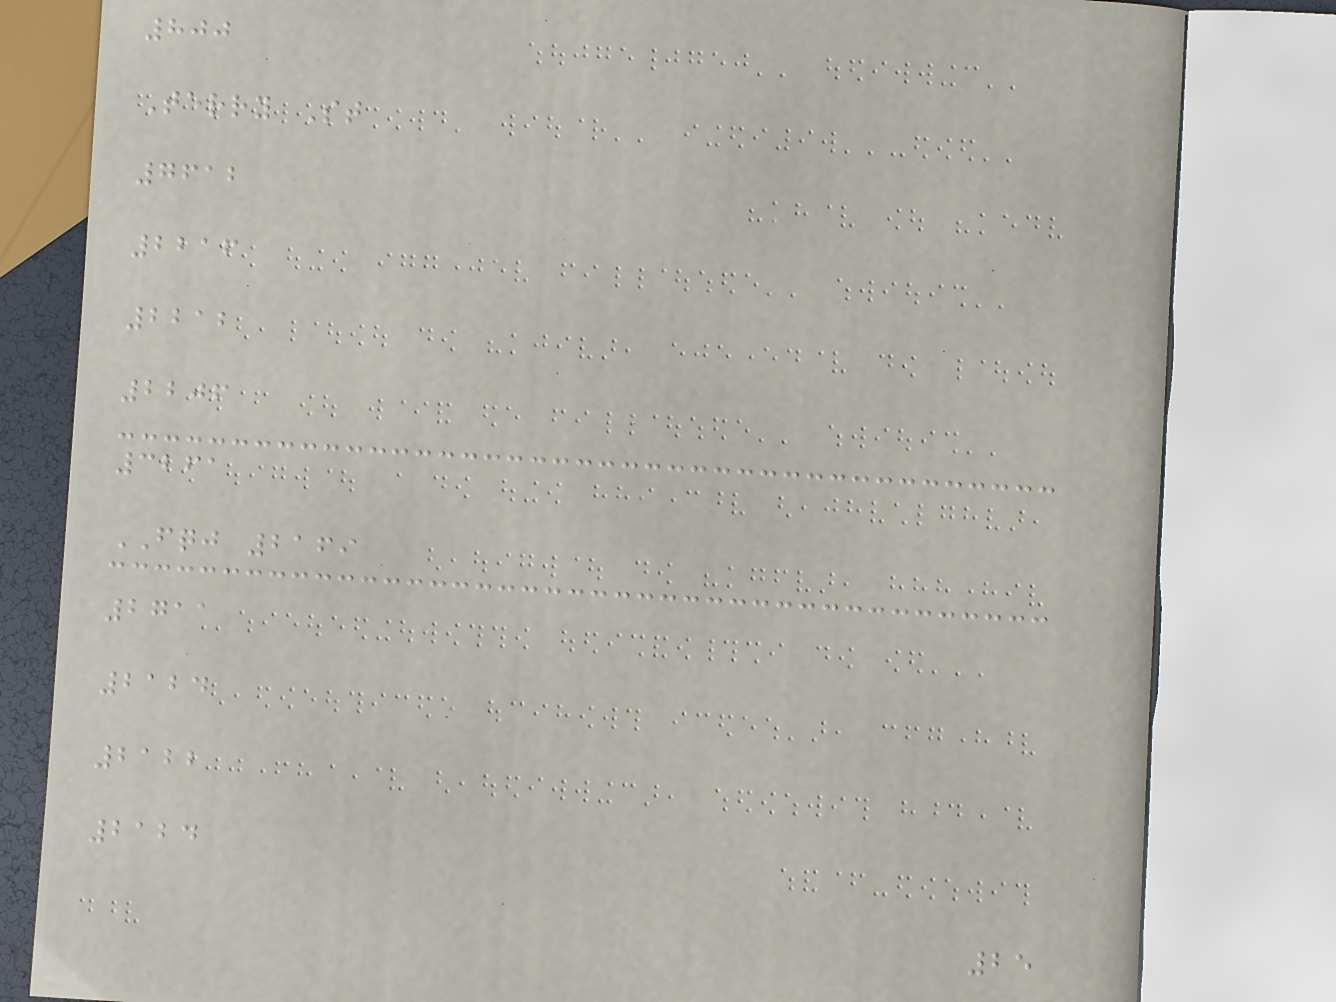800
Terry St
7612
2216
2212
2206
3261
FQJ 2169
2711
2124
2122
2124
25
